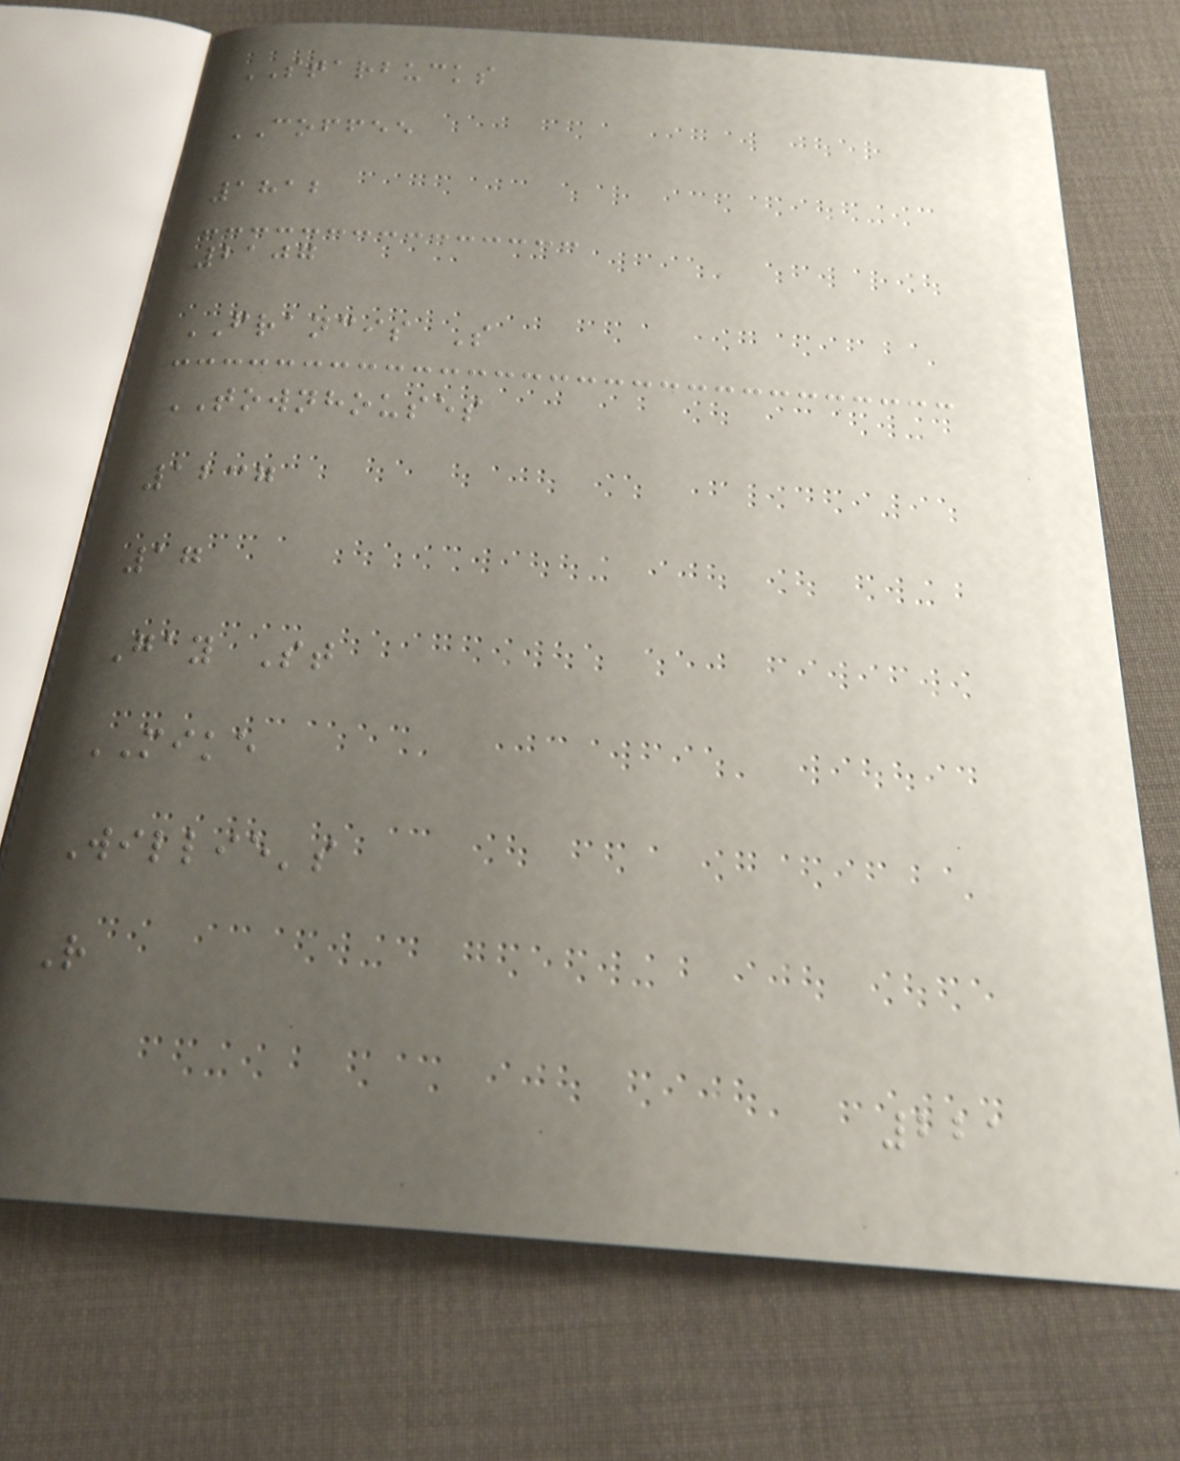STARBUCKS
COFFEE
1812
2107
FRANCIS S
TOWNHOUSES
1237
17
Gay St
MIKE
Willie's
R
221
